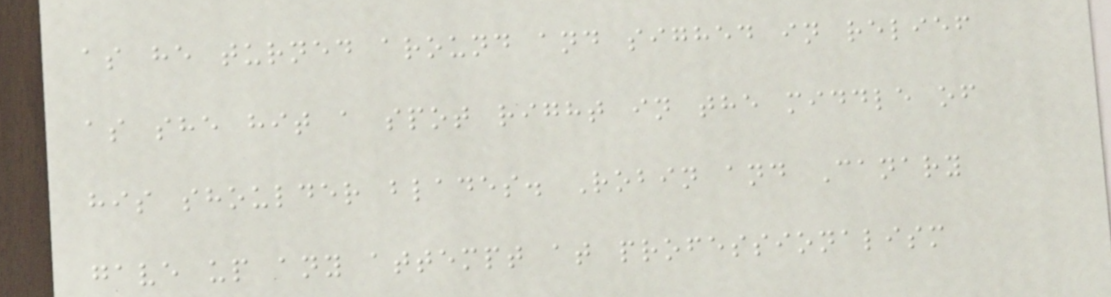as he turned around and sighed in relief
as she hit a spot right in the middle of
his shoulder blades. Robin and Canary
gave up any attempt at professionalism
